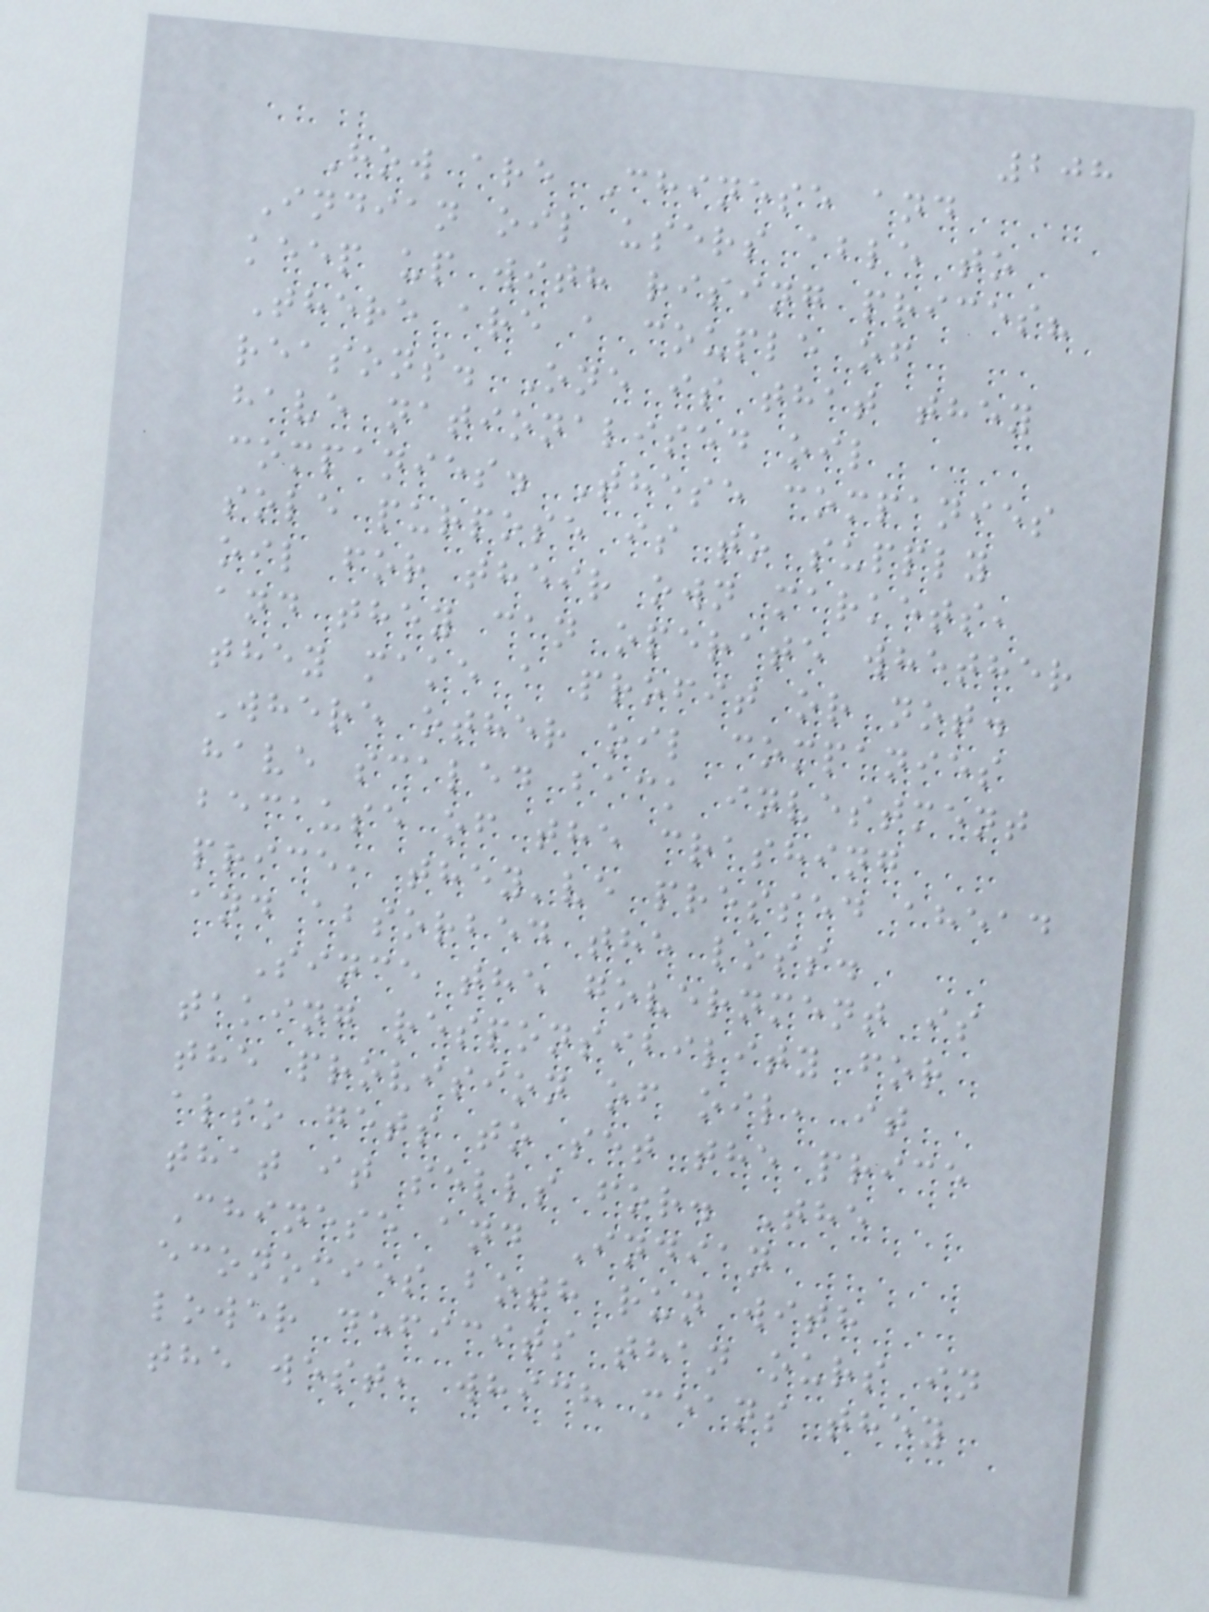208
How are Chinese and
Indian oil users able to
keep up with rising prices?
There are a couple of
reasons. One is that they
have nationalised oil
companies. These companies
sole purpose is to supply
oil for their own markets,
and they can operate whether
they make a profit or not.
Where other oil companies
have scaled back investment
because of the crashing
price, they've pressed ahead
and absorbed the loss.
Since the government is
taking responsibility for
the provision of oil, it
also gets to set the price
that it sells for. The
Chinese and Indian
economies both run with
lower deficits than ours in
the west, which means they
